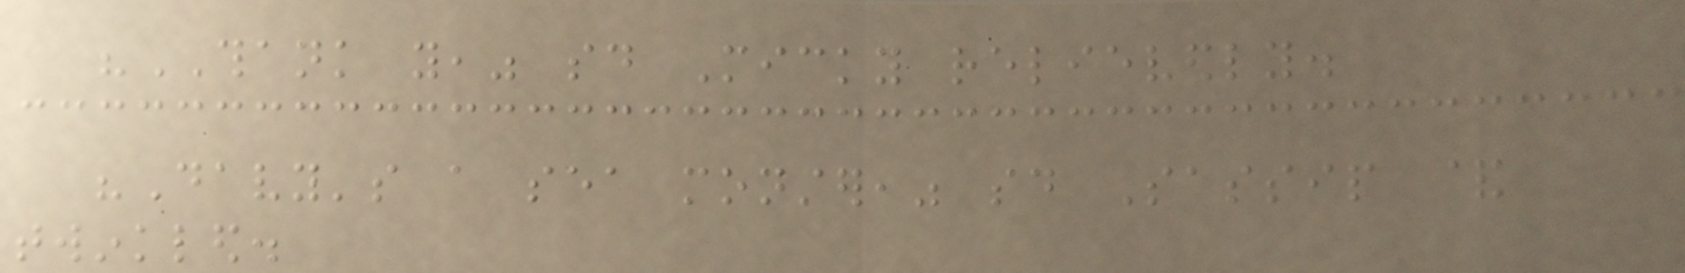"THANK you," said Micky relievedly.
"Davy's a sea monster," said Sassip &
twinkled.
